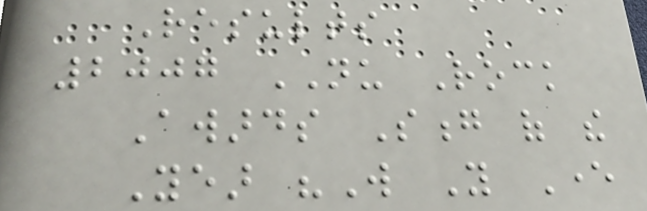Results
2007 NU Rock
Awards Song of the
Year "Will You Ever
